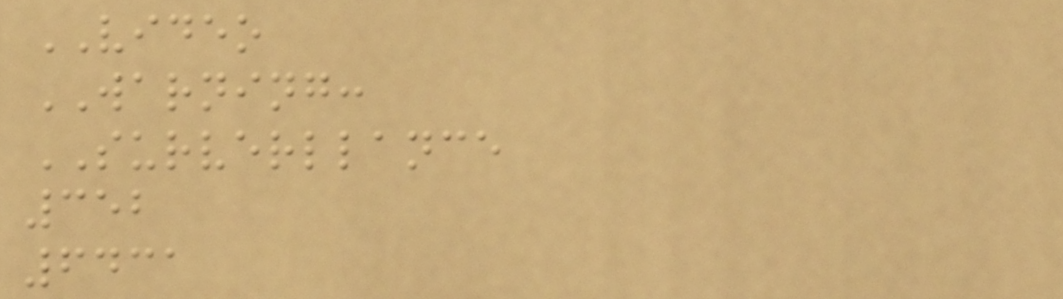VIDEO
WARNING:
SURVERLLANCE
352
6431
